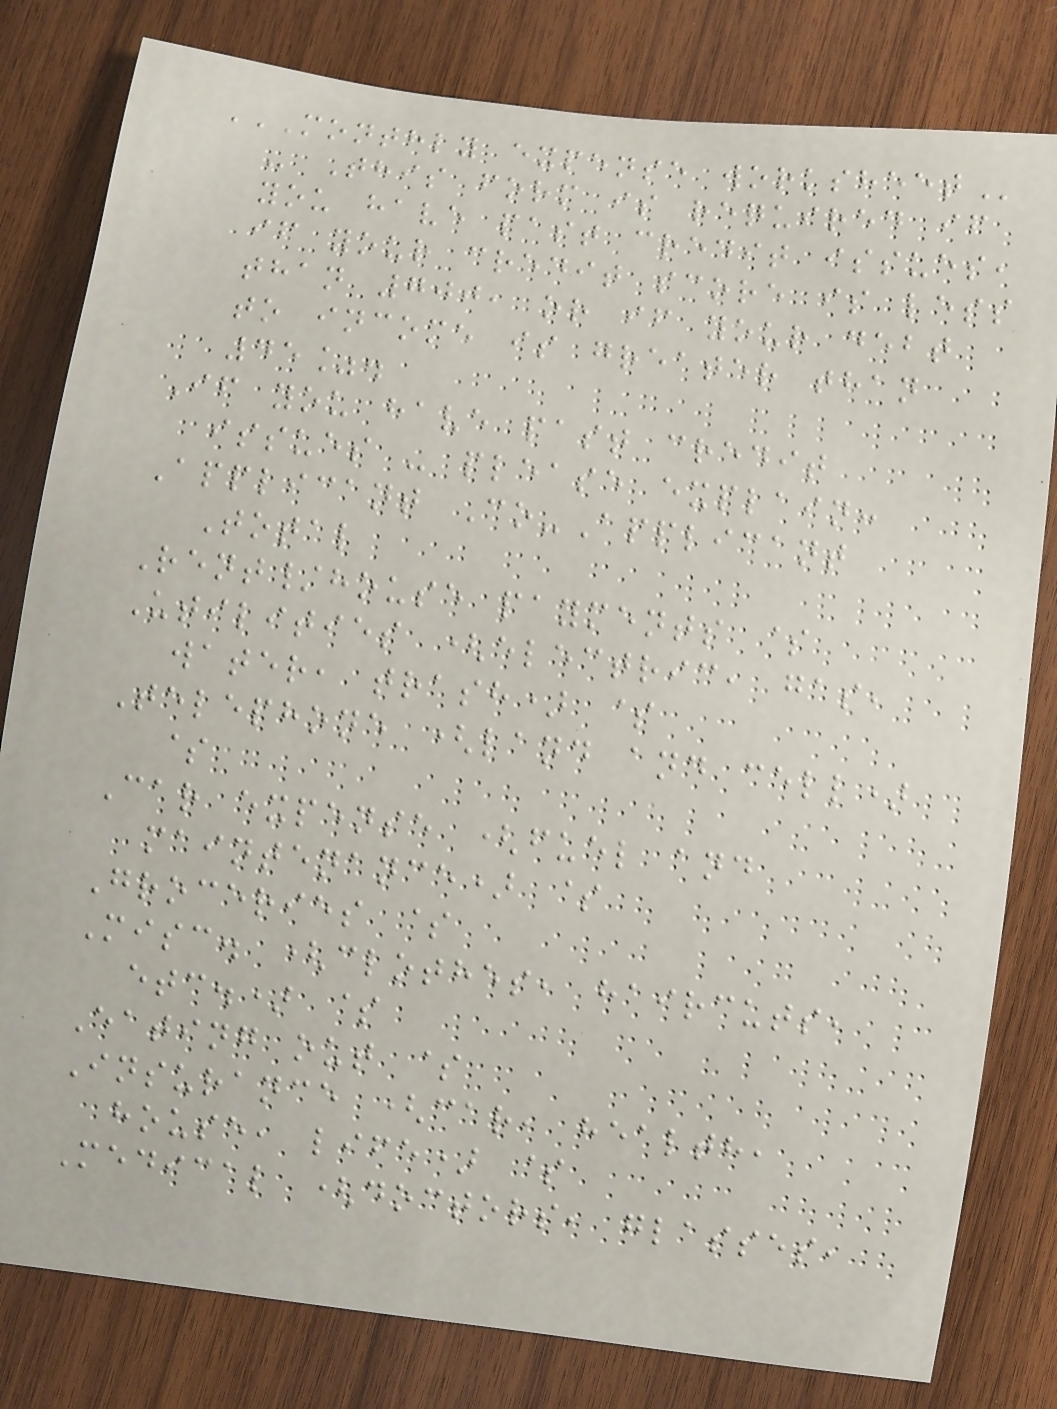MONTHLY EXPENSE WORKSHEET
- This form is required if
you have past credit issues,
if your credit score is less
than 700, or if your debt
to income is greater than
45%.
If you have past credit
issues - please explain:
Applicant Co-Applicant
Total
Rent/house payments $
Utilities (electric, gas,
water, trash) $
Telephone (land and cell)
$
Car expense (fuel and
maintenance) $
Groceries $
Misc. (clothes, haircuts,
etc.) $
Eating out $
Insurance (car, health,
house, life) $
Medical (doctors, glasses,
